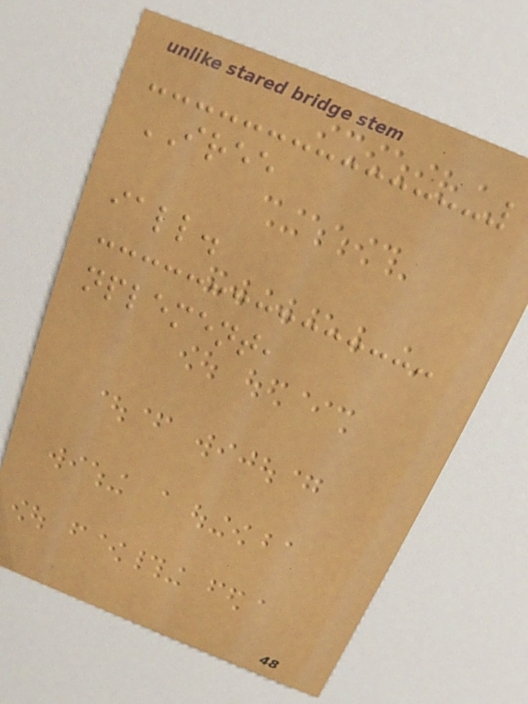IREE
iall.
nplement,
